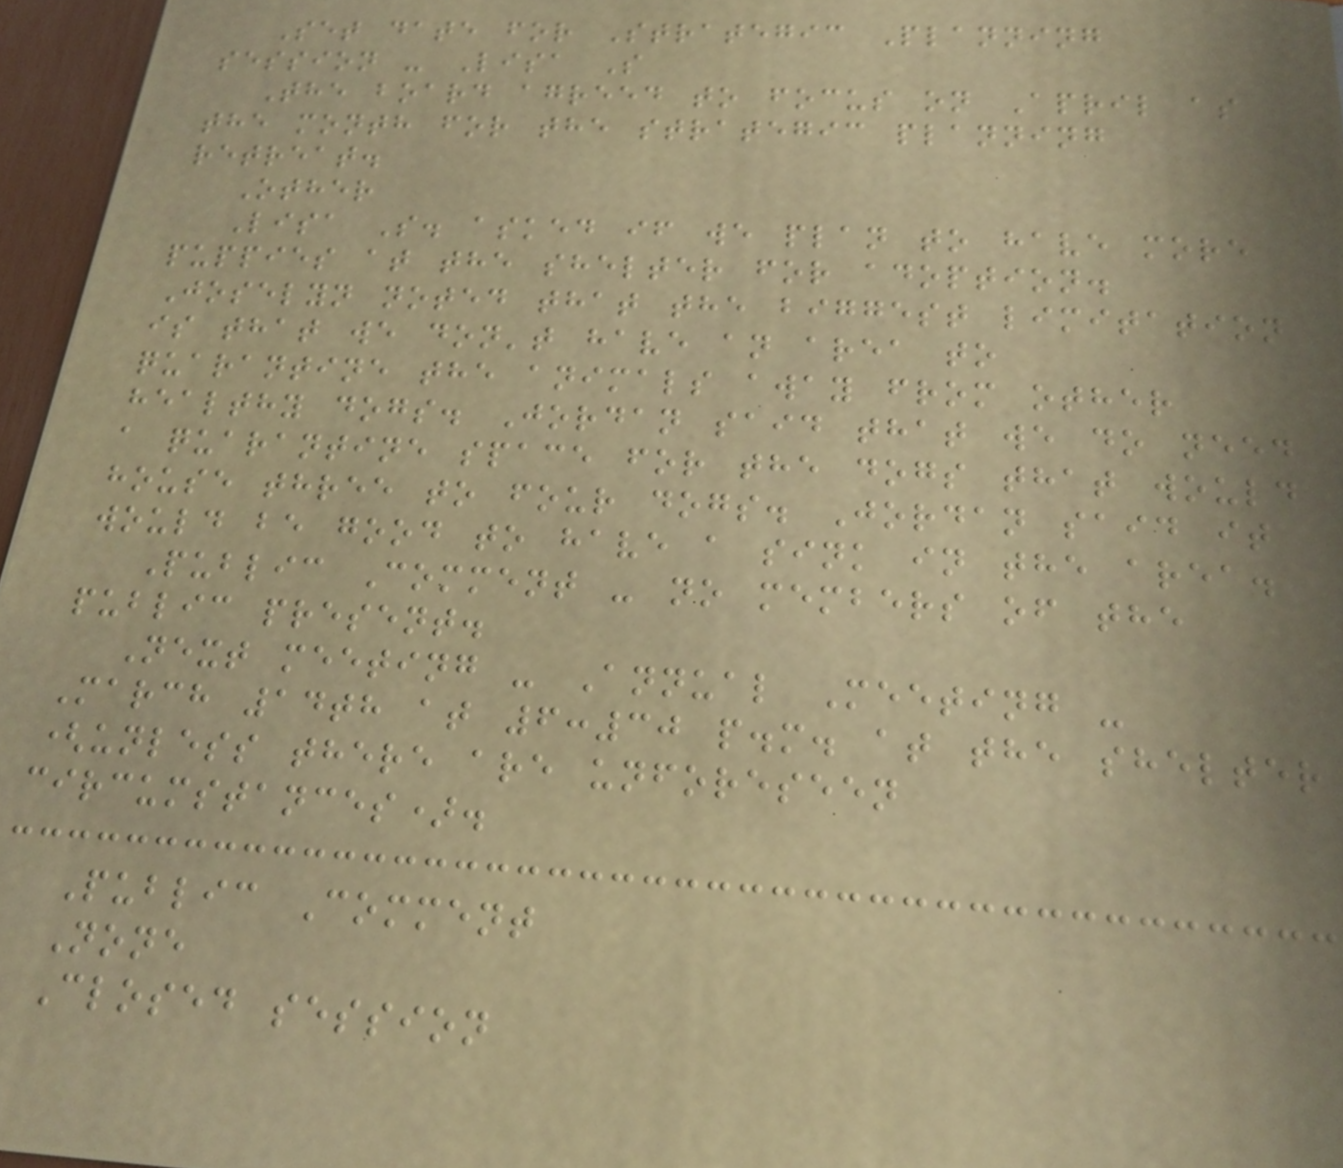Set date for Strategic Planning
session - Lisa S
The board agreed to focus on April as
the month for the strategic planning
retreat.
Other
Lisa S. asked if we plan to have more
puppies at the shelter for adoption.
Joselyn noted that the biggest limitation
is that we don't have an area to
quarantine the animals away from other
healthy dogs. Jordan said that we do need
a quarantine space for the dogs that would
house three to four dogs. Jordan said it
would be good to have a sink in the area.
Public Comment - no members of the
public present.
Next meeting - Annual Meeting -
March 14th at 6:30 p.m. at the shelter
(unless there are unforeseen
circumstances).
Public Comment
None
Closed session
